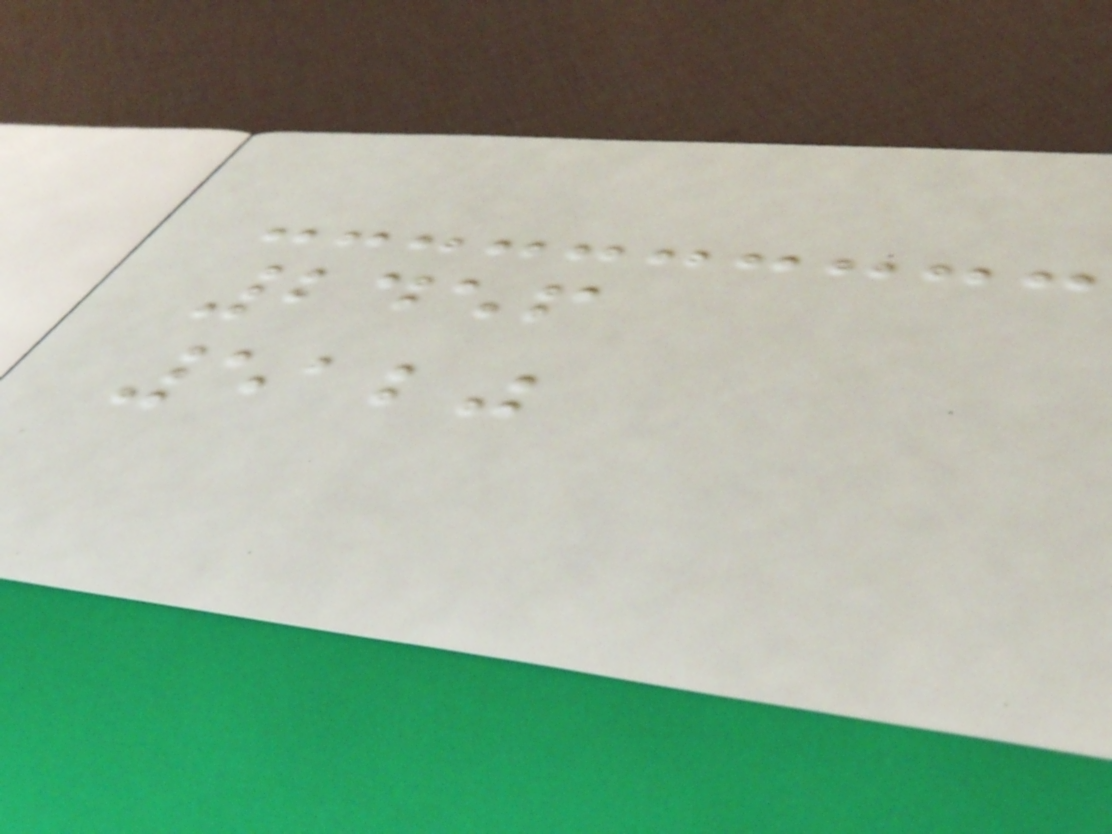2456
5120
